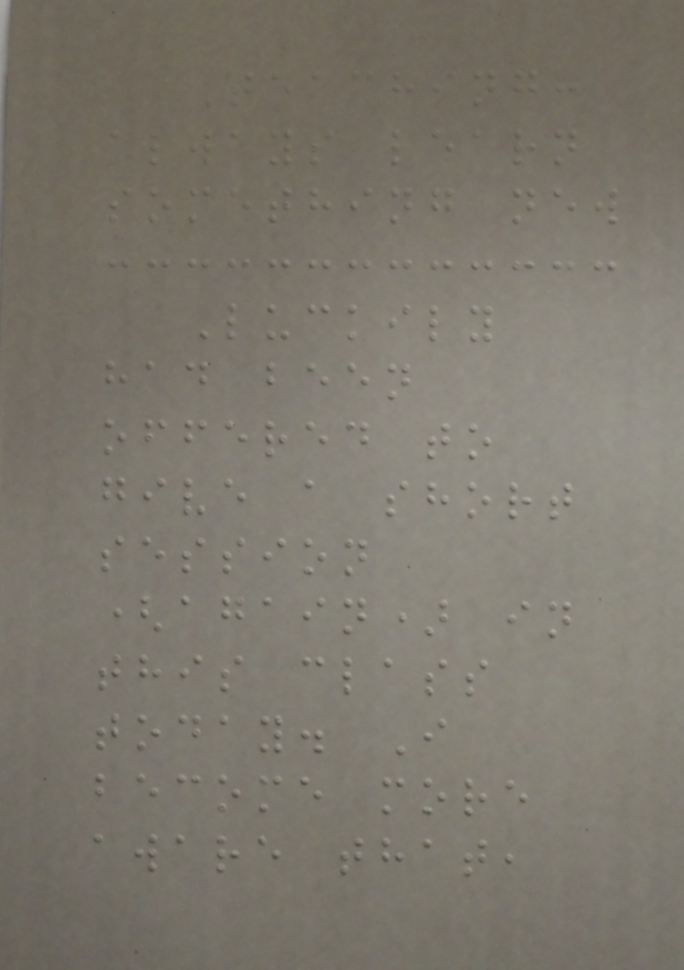Teaching:
always learn
something new
Luckily
had been
offered to
give a short
session
(again) in
this class
today. I
become more
aware that,
